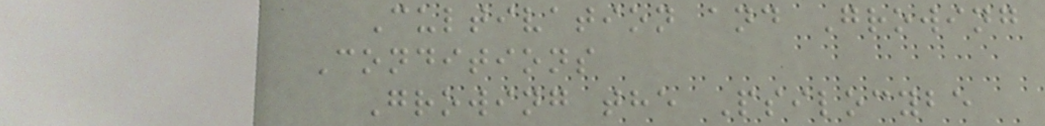Cultivation and Growing
Conditions
Growing the Psilocybe
